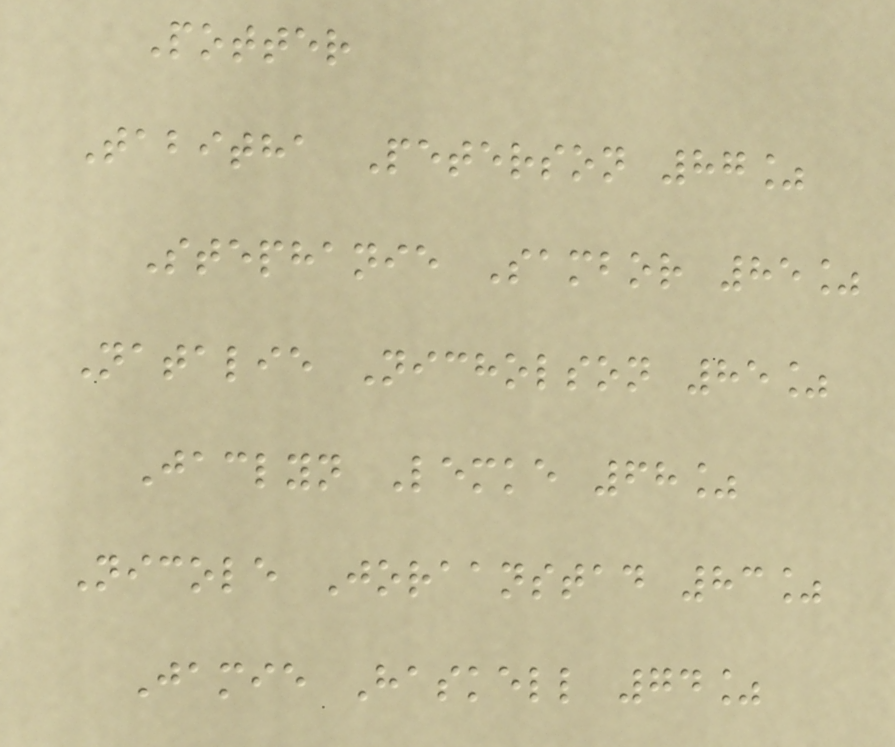Potter
Tabitha Peterson 87%
Stephanie Sambor 85%
Natalie Nicholson 85%
Jaclyn Lemke 68%
Nicole Joraanstad 83%
Jamie Haskell 74%
